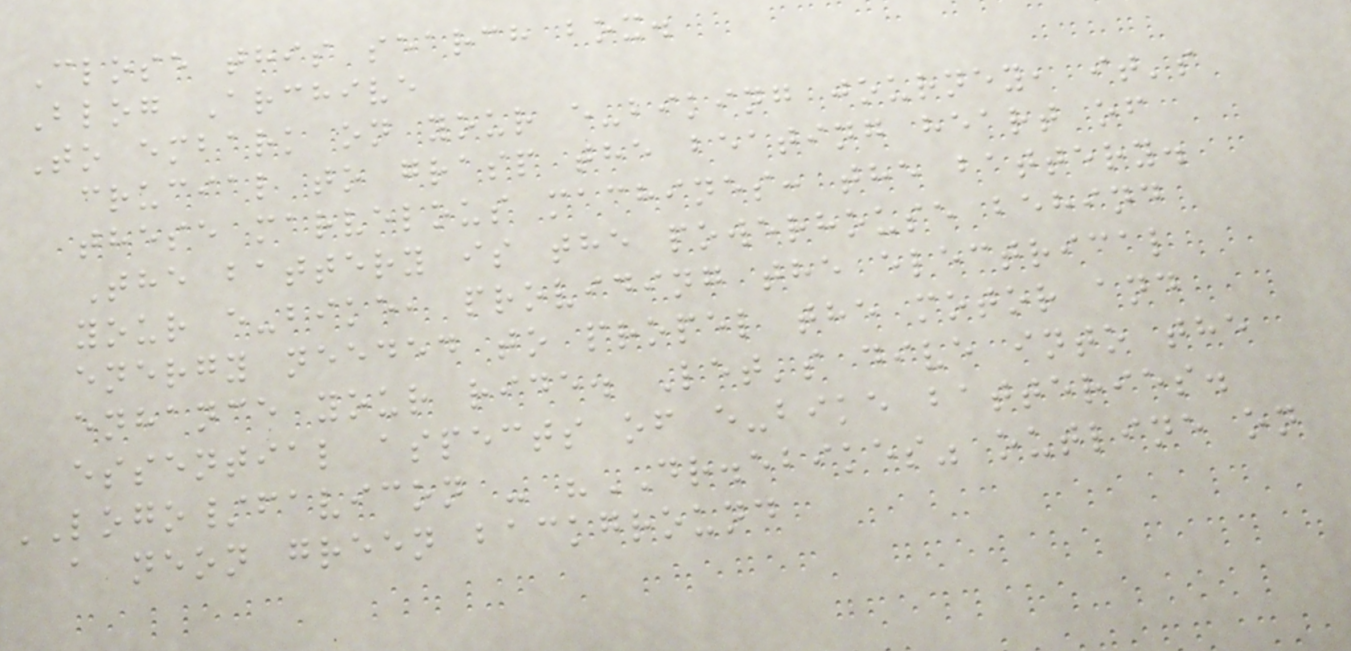Close this search box.
Blog Archive
To embark on your e-biking journey, it's
crucial to grasp the beating heart of
these marvelous machines: the battery.
The battery is the powerhouse behind
your e-bike, providing the electrical
energy needed to propel the motor and
enhance your ride. Let's dive into the
essential aspects of e-bike batteries.
LOGO/favicon - "DR.ebikes" outline on
a neon green background
